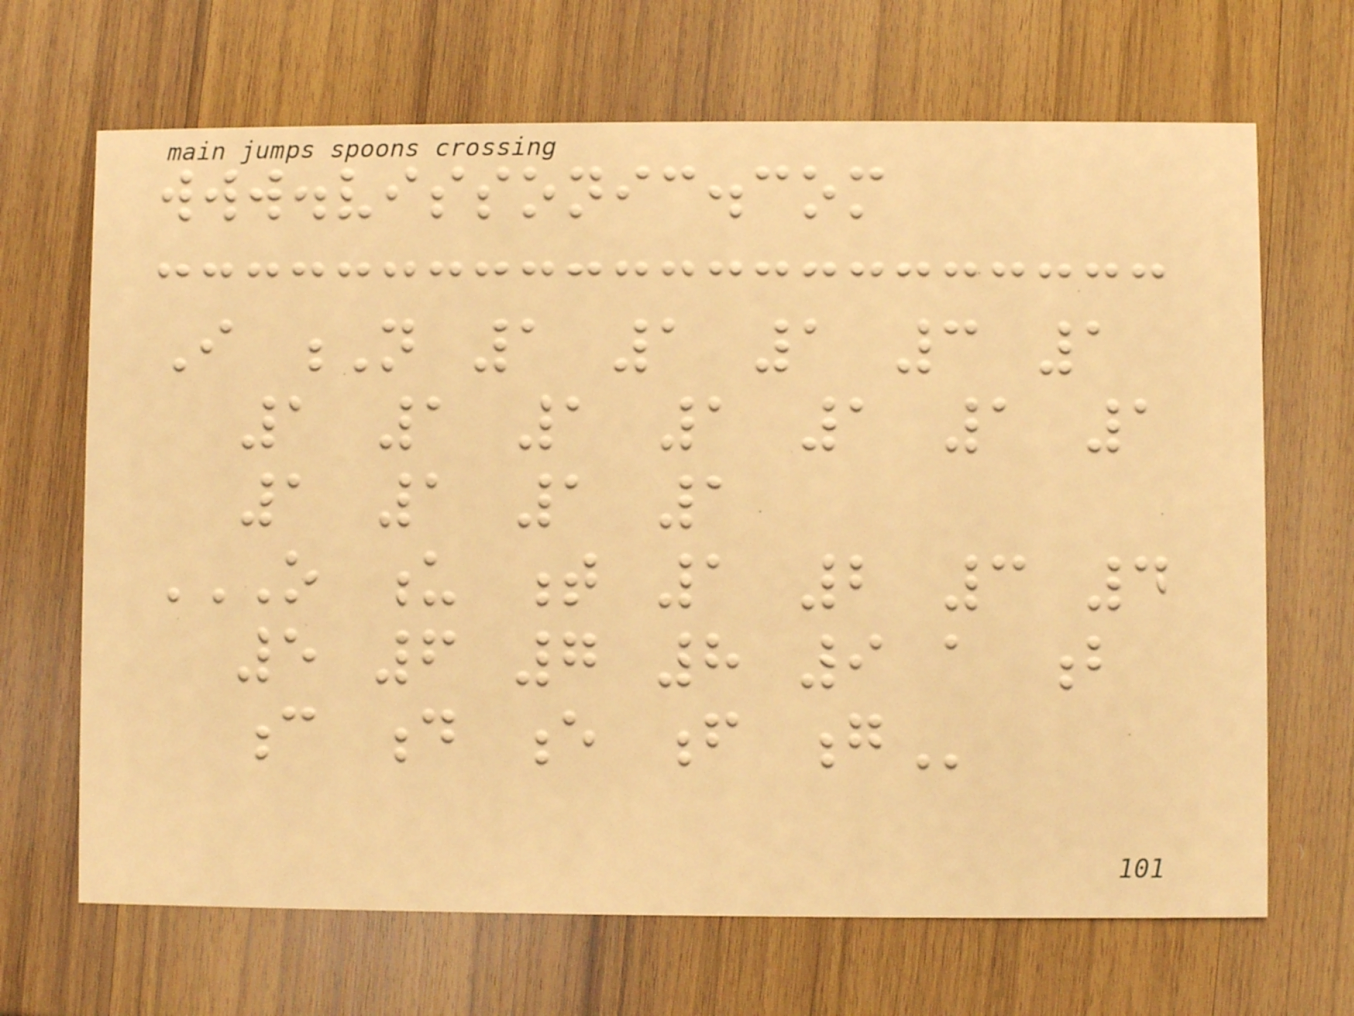www.vissonic.com
I N 1 1 1 3 1
1 1 1 1 1 1 1
1 1 1 1
O U T 1 2 3 4
5 6 7 8 9 A B
C D E F G
